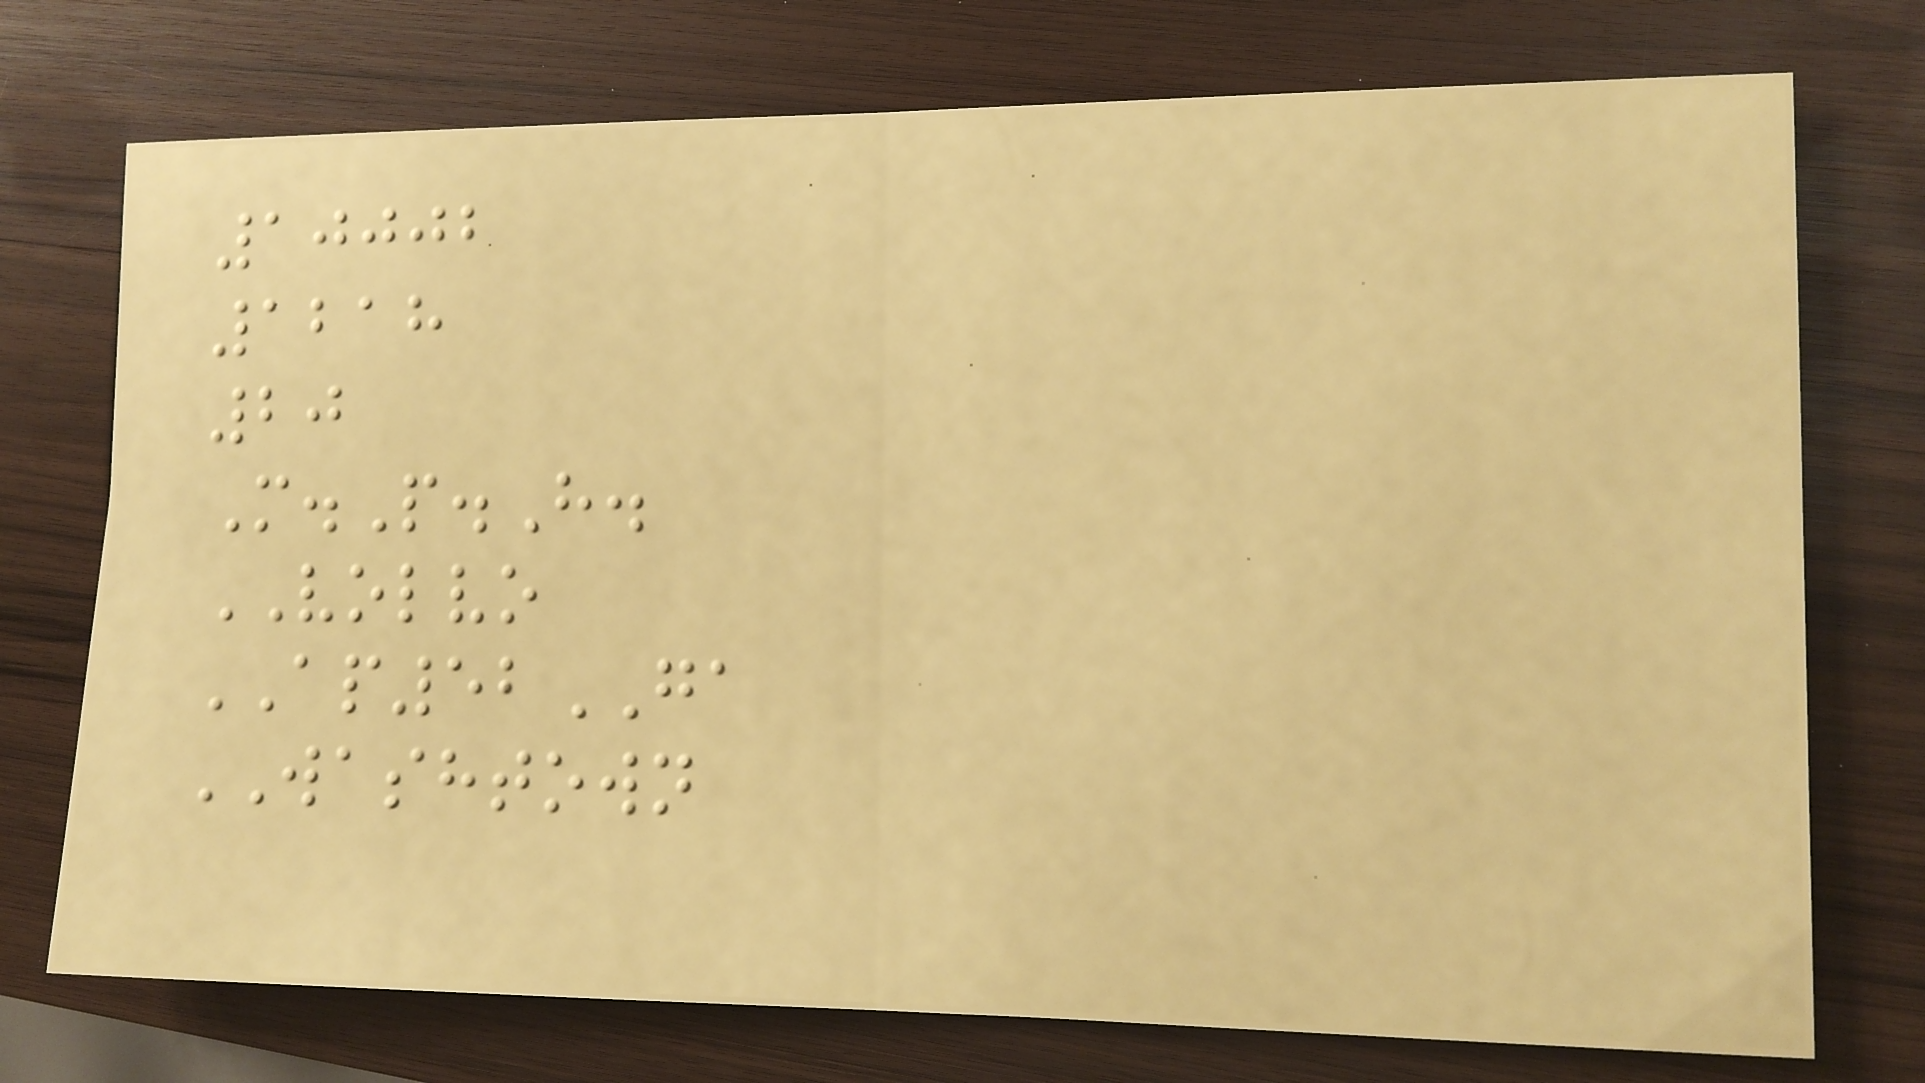10002
1218
20
M.P.H.
VOLVO
AP52GA
WASHTOWN
